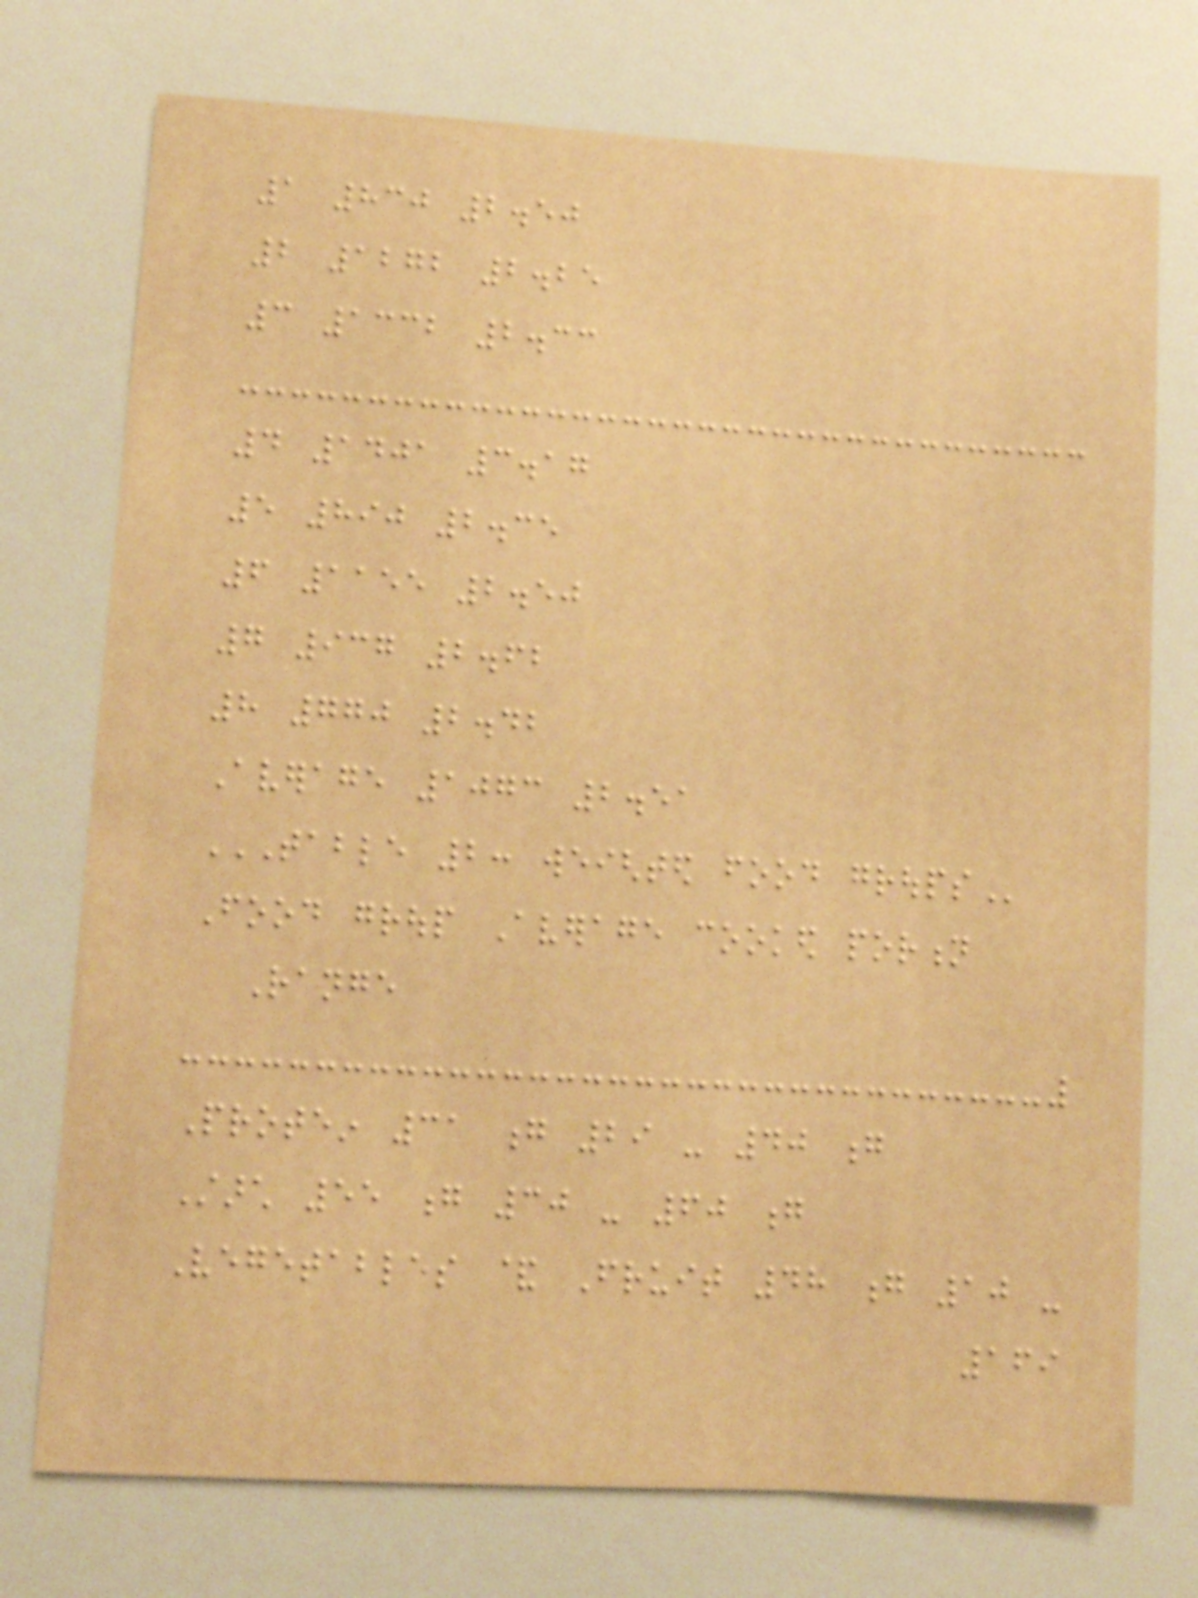1 830 2.50
2 1272 2.25
3 1332 2.33
4 1401 3.17
5 890 2.35
6 1155 2.50
7 937 2.62
8 770 2.42
Average 1073 2.51
TABLE 2: WEIGHTED FOOD GROUPS
Food group Average cooked portion
Range
Protein 31 g 29 - 40 g
Starch 55 g 30 - 60 g
Vegetables & Fruit 48 g 10 -
169
